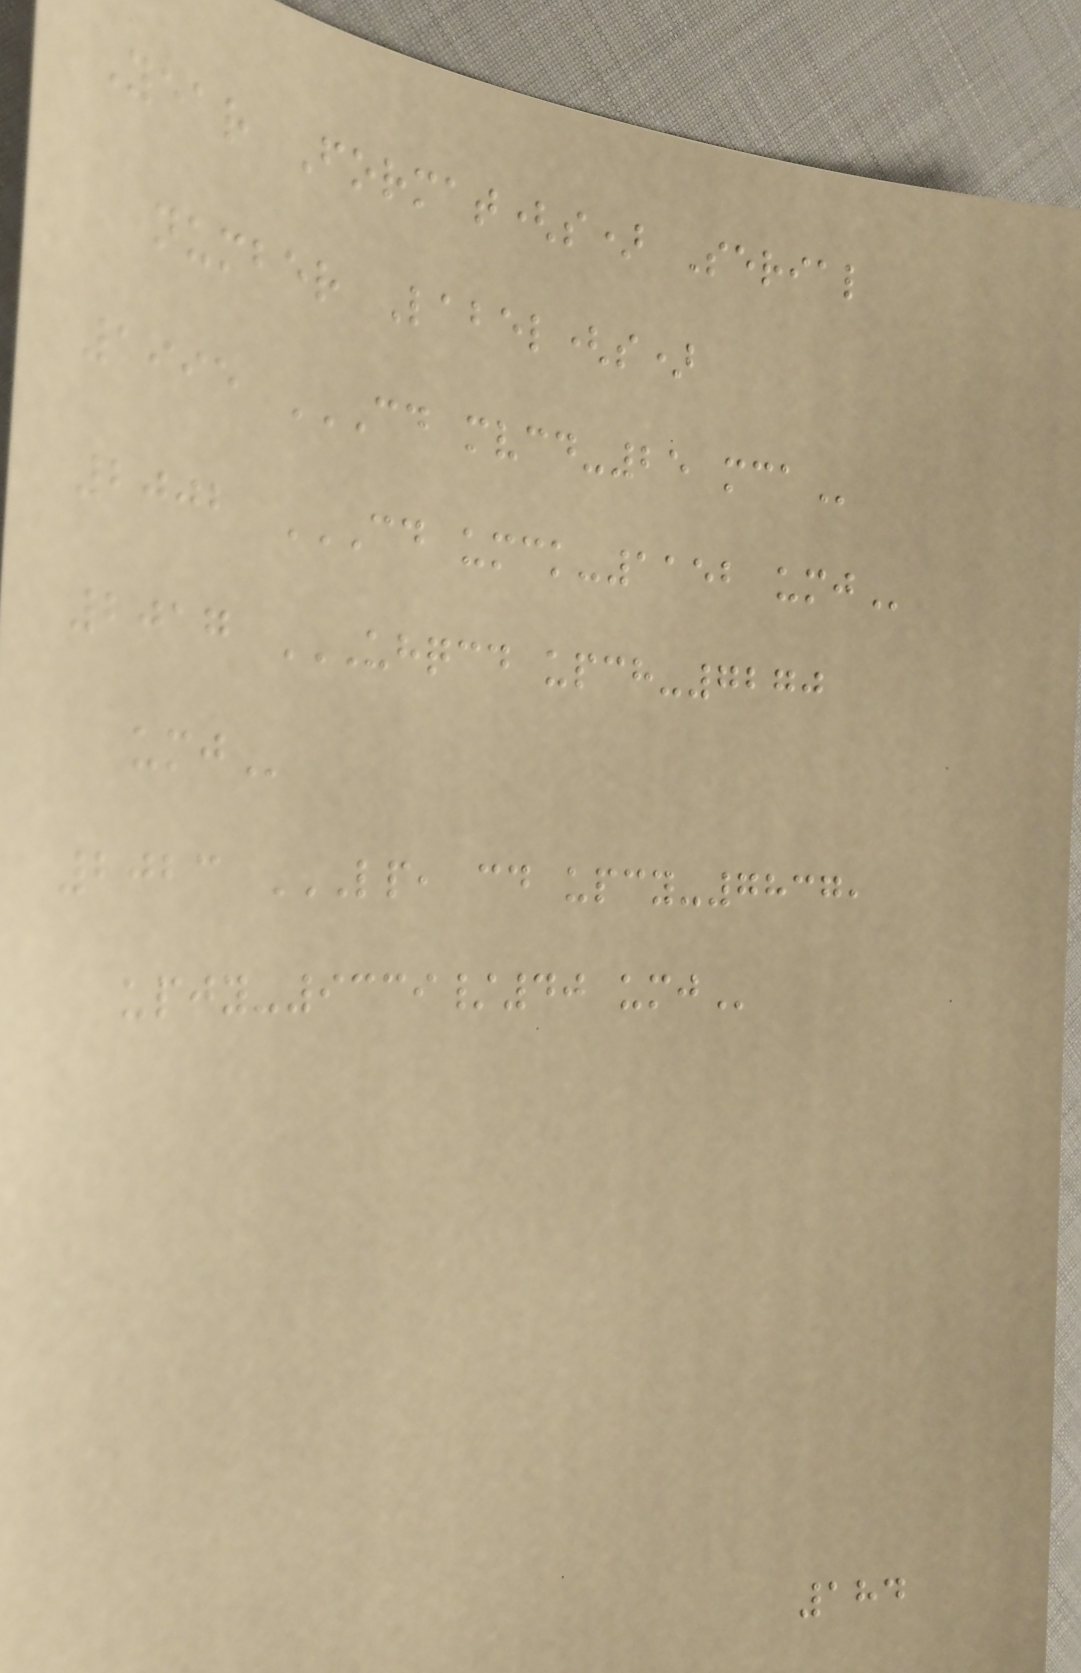Year Format(s) Serial
number Label(s)
1995 CD MVCD-25 MCA
2002 CD UMCK-1152 UMJ
2017 UHQCD UPCH-7270
UMJ
2023 LP, CD UPCY-7837,
UPJY-9339/40 UMJ
184
